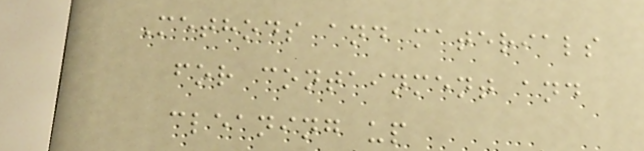Methods and materials
for containment and
cleaning up
